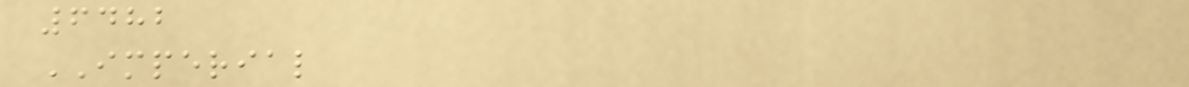6482
IMPERIAL
